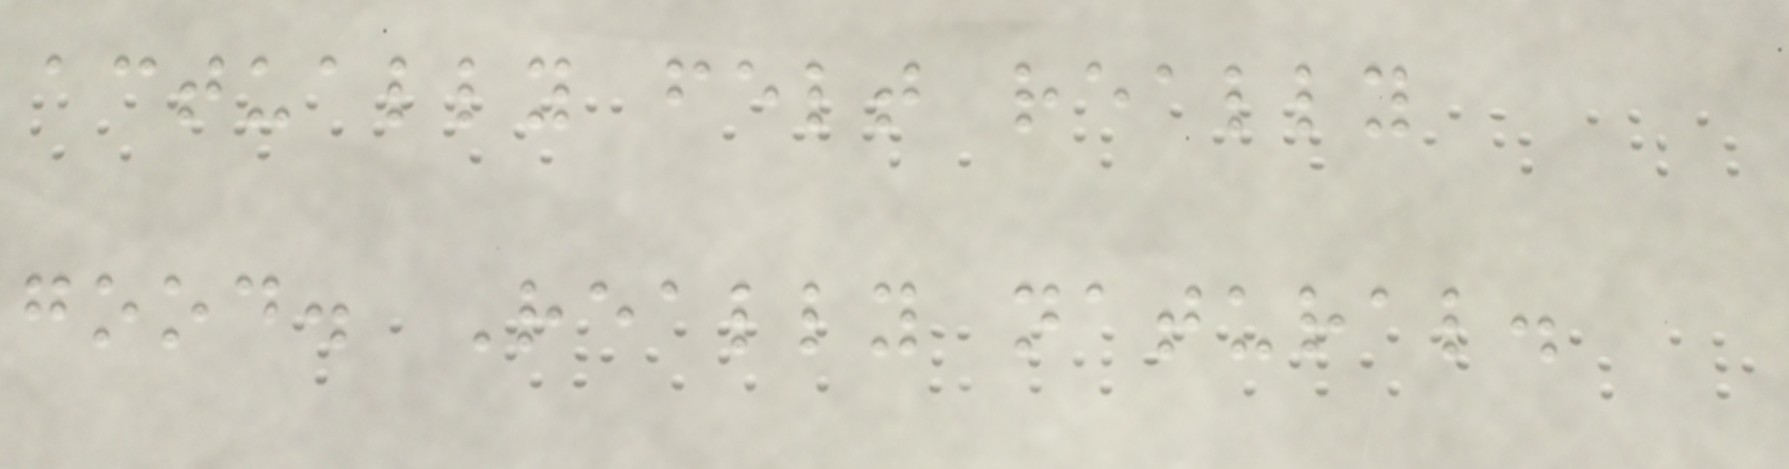actually felt really
good. Really natural.
